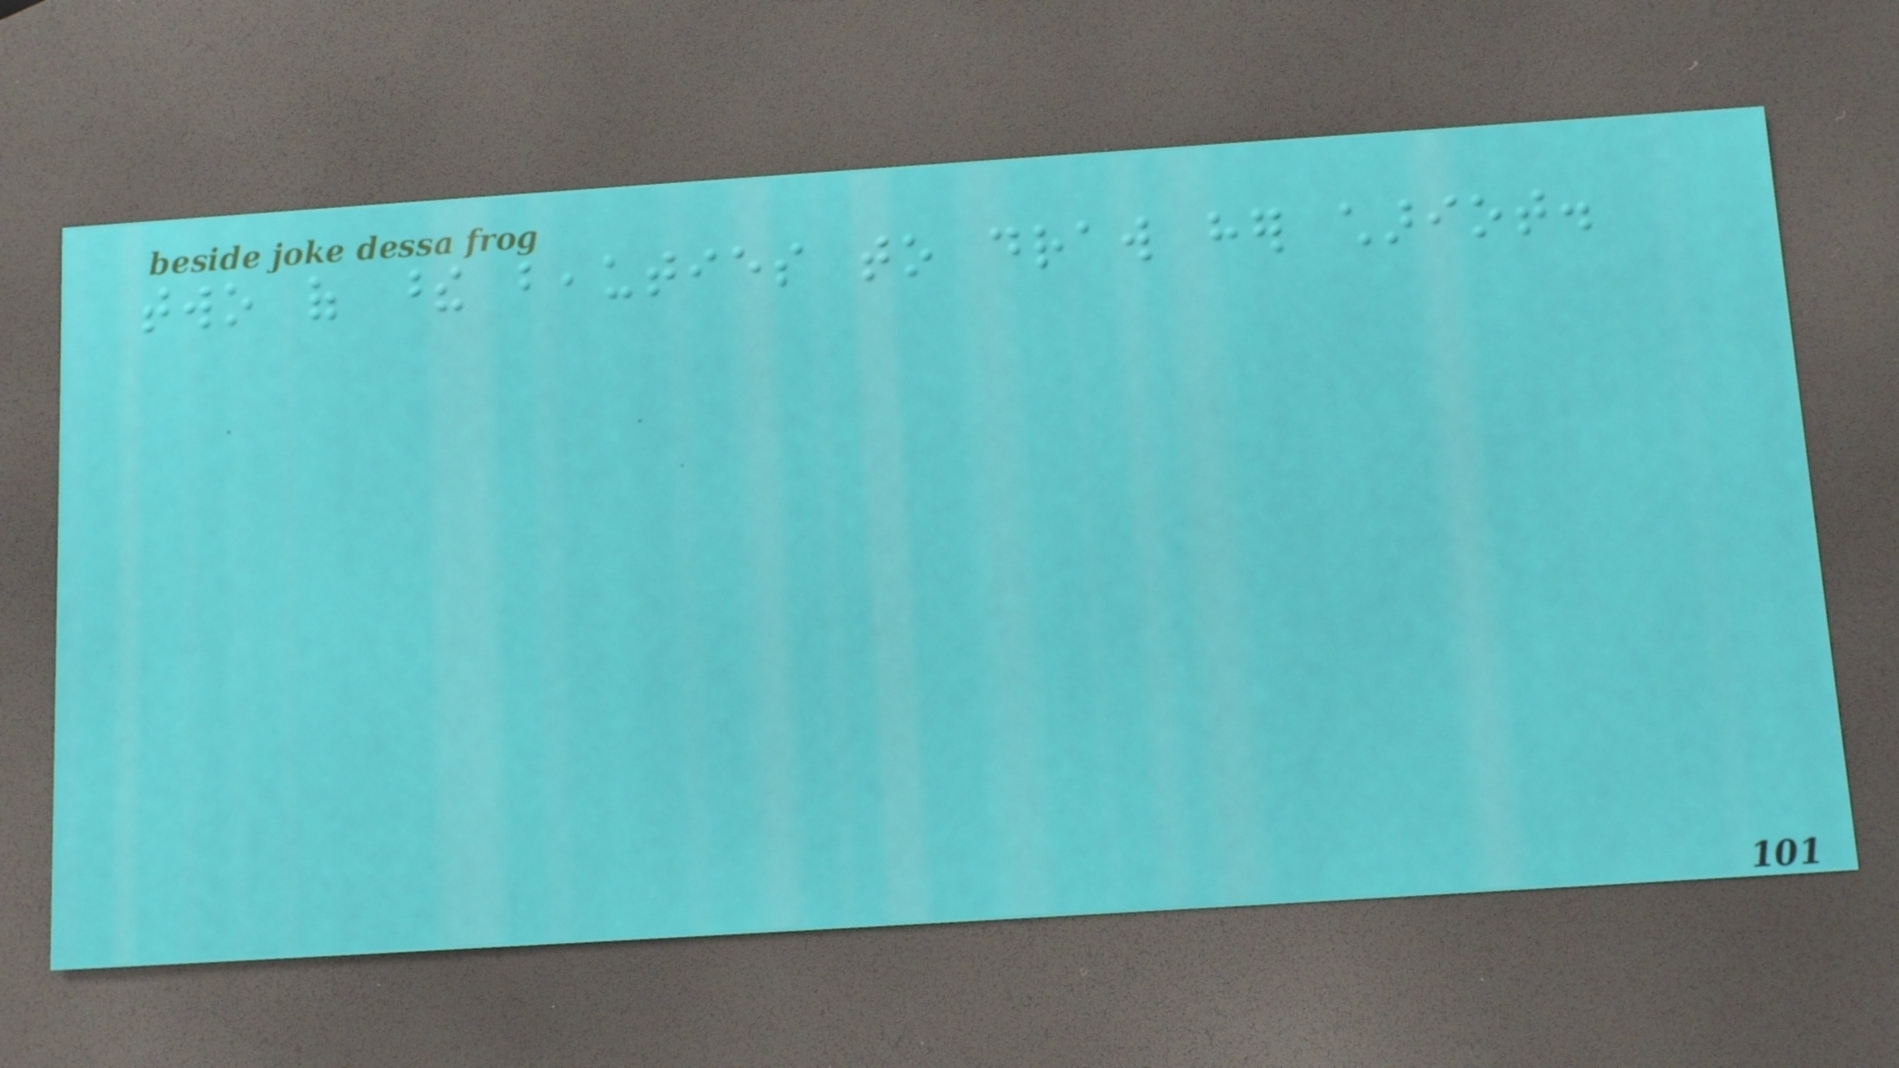two of these beauties to draw her chariot.
